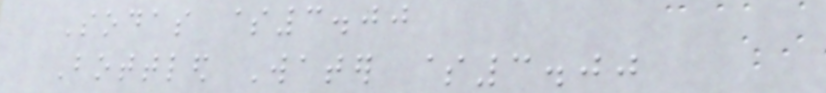Sodas $3.00
Bottled Water $3.00
